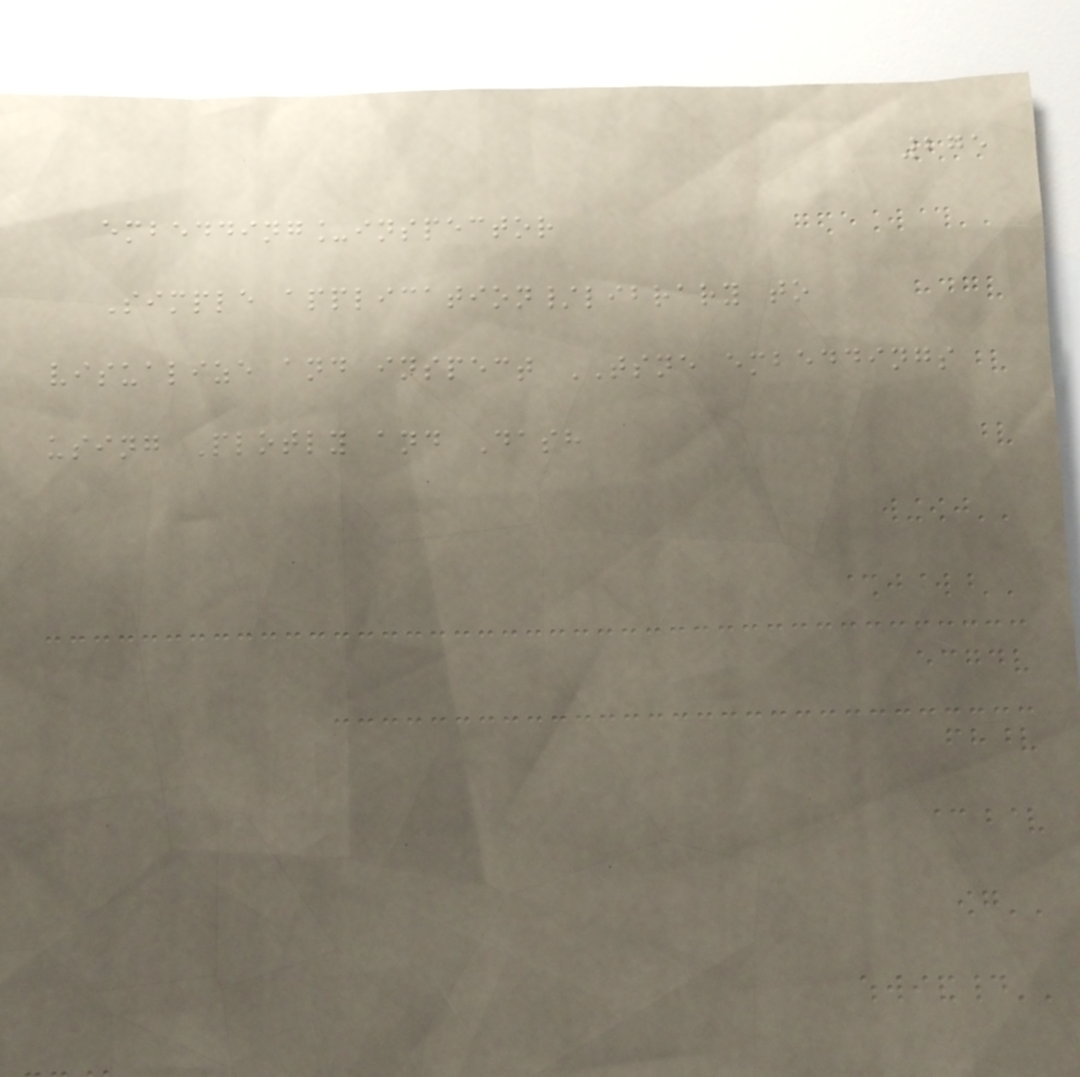275
embedding_inspector
Simple application/library to
visualize and inspect TSNE embeddings
using Plotly and Dash
